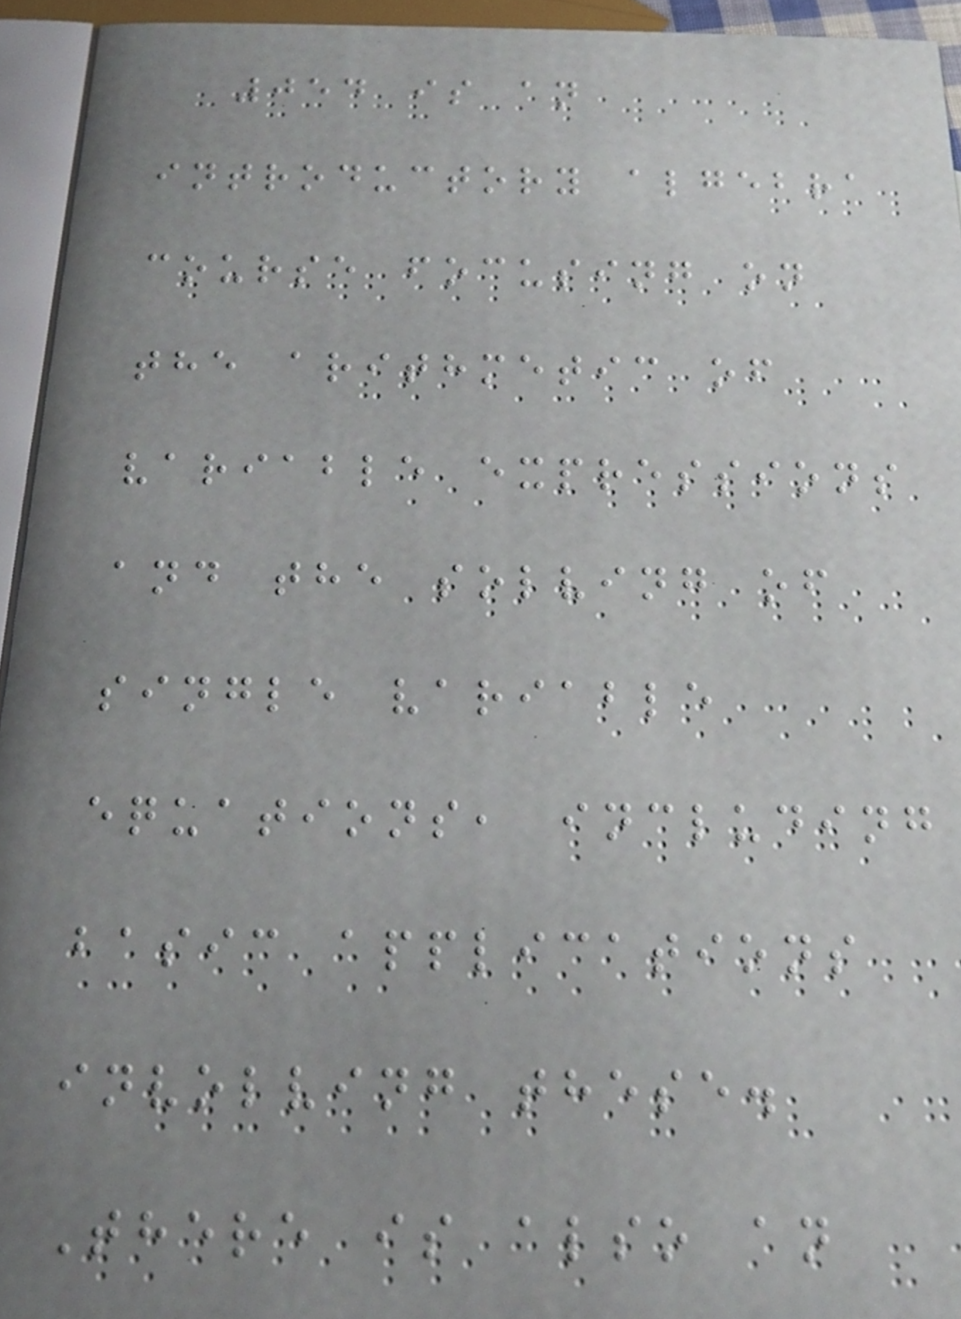054 is an
introductory algebra
course focusing on
the arithmetic of
variable expressions
and the solving of
single variable
equations, including
basic applications
involving these.
There is also an
